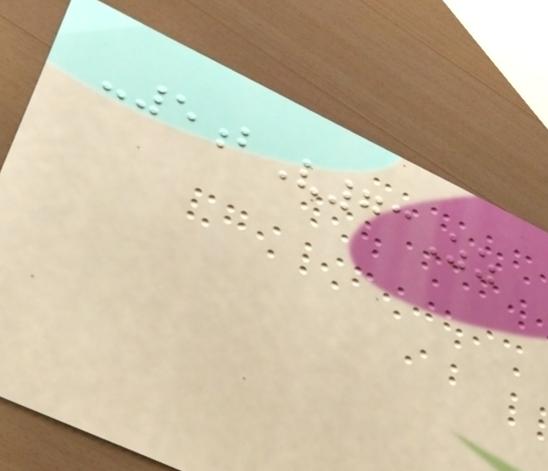-5bV73Zz
